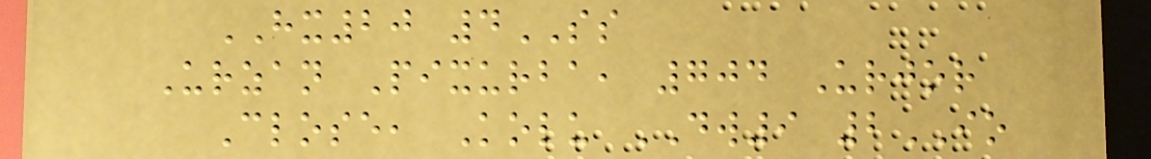HX20 4SS
Urzan Pixurba, 704 Urjor
Close, Kolu DW9 2IO
